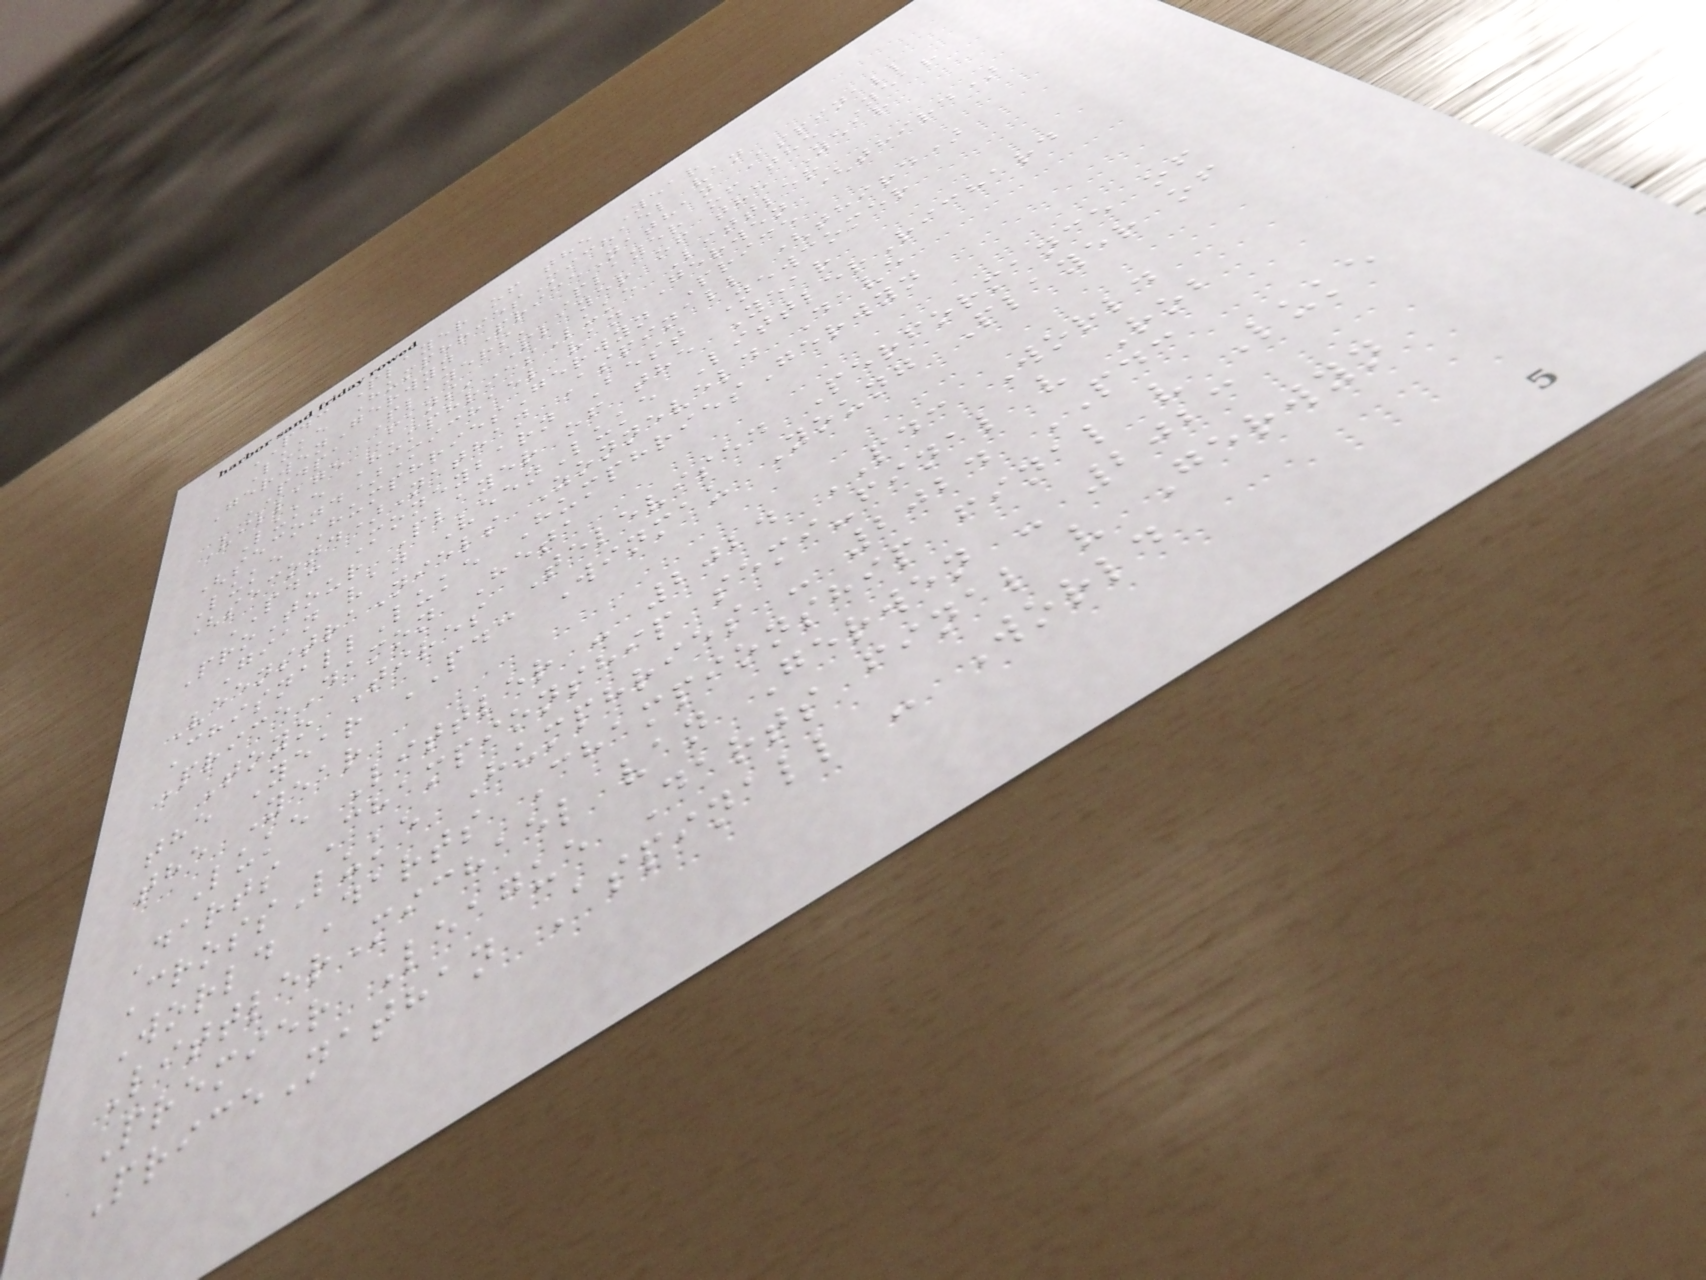PDC Player of the Year
Luke HumphriesMichael van
GerwenGerwyn PriceNathan Aspinall
PDPA Players' Player of the Year
Village Fans' Player of the Year
Luke HumphriesLuke Littler
(second)Michael van Gerwen (third)
Luke HumphriesGerwyn Price
(second)Nathan Aspinall (third)
PDC Moneybarn Best Newcomer
ProTour Player of the Year
Gian van VeenLuke LittlerRichard
VeenstraNiels Zonneveld Dave
ChisnallLuke HumphriesGerwyn
PriceDamon Heta
Toyo Tires Televised Performance of
the Year PDC Winmau Young Player of
the Year
Luke Littler - 2024 PDC World
Darts Championship semi-final v Rob
CrossLuke Humphries - 2024 PDC
World Darts Championship final v Luke
LittlerMichael van Gerwen - 2023
Premier League Darts final v Gerwyn
PriceNathan Aspinall - World
